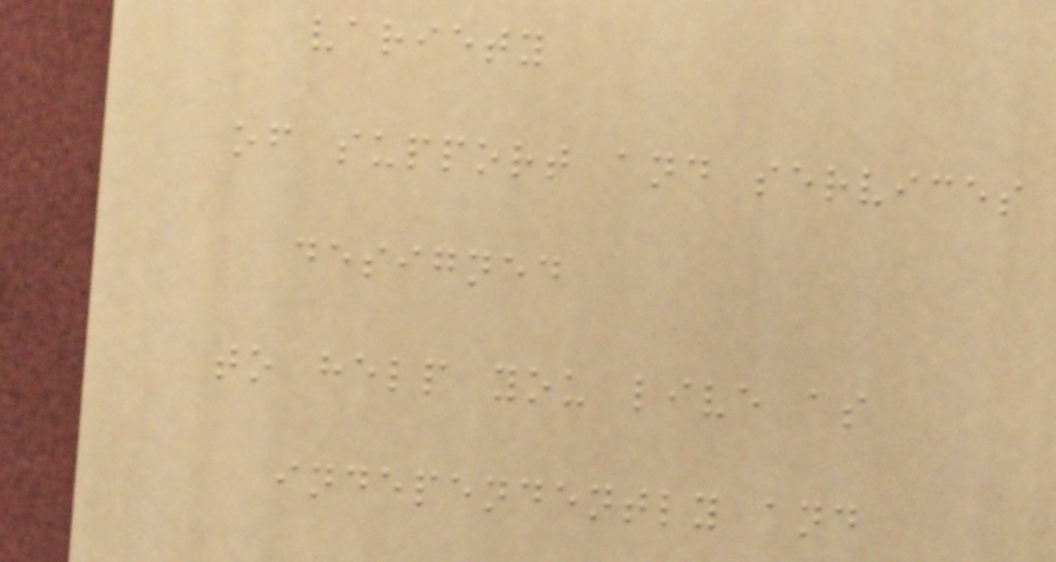variety
of support and services
designed
to help you live as
independently and
